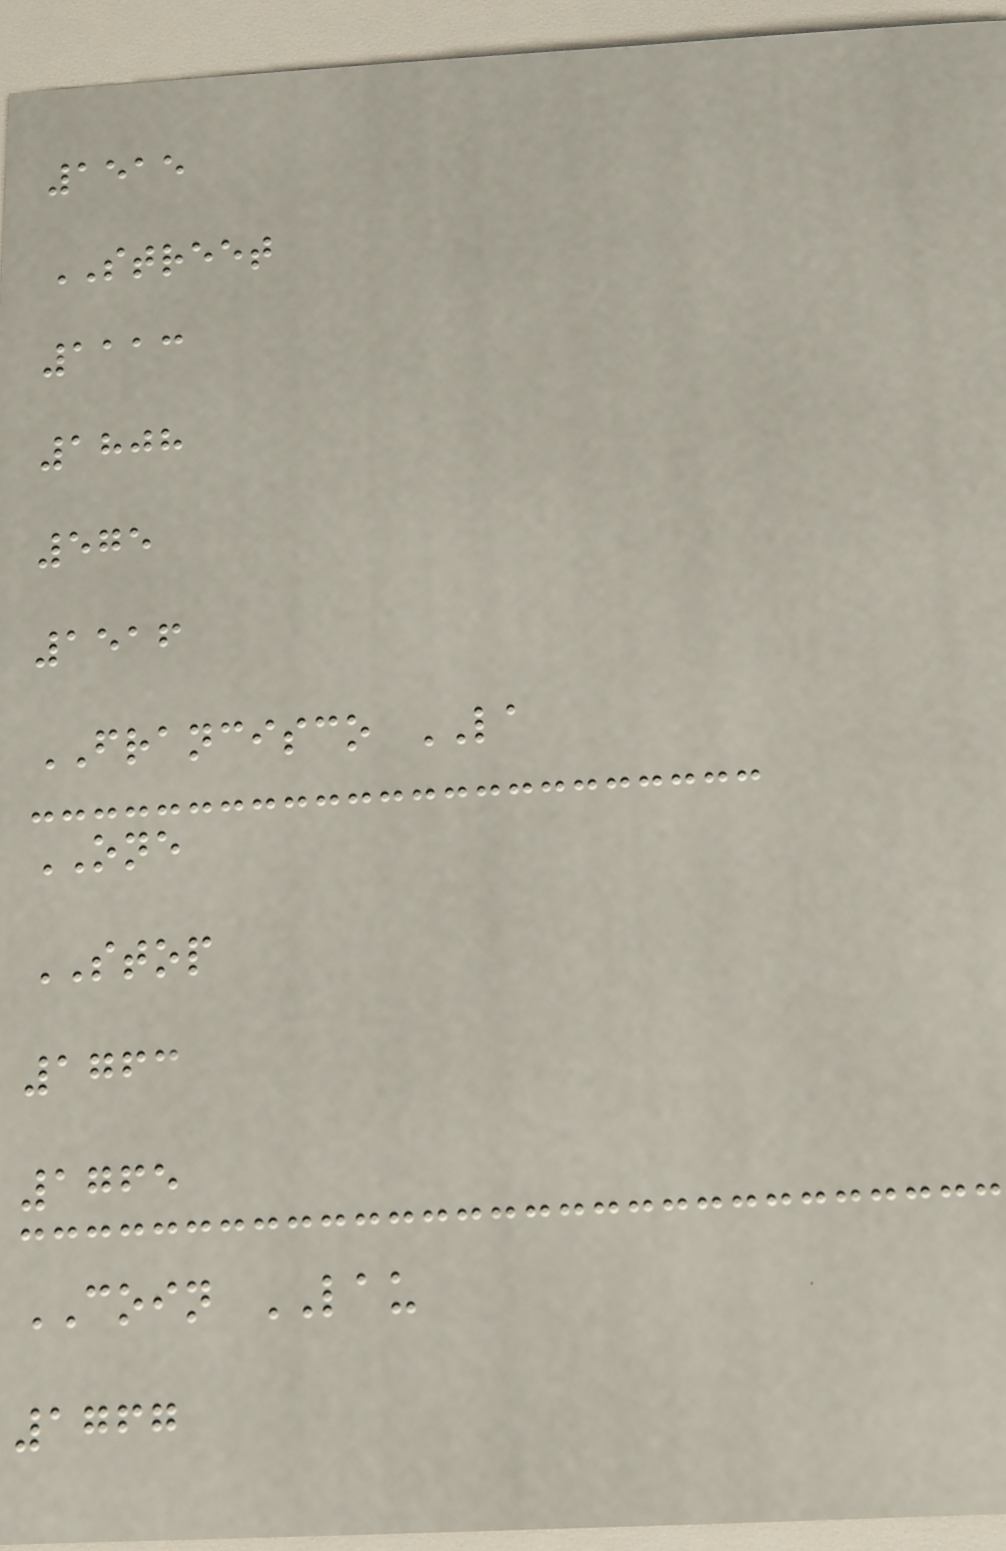1515
STREET
1113
1808
575
1516
FRANCISCO LA
ONE
STOP
1763
1765
COIN LAU
1767
